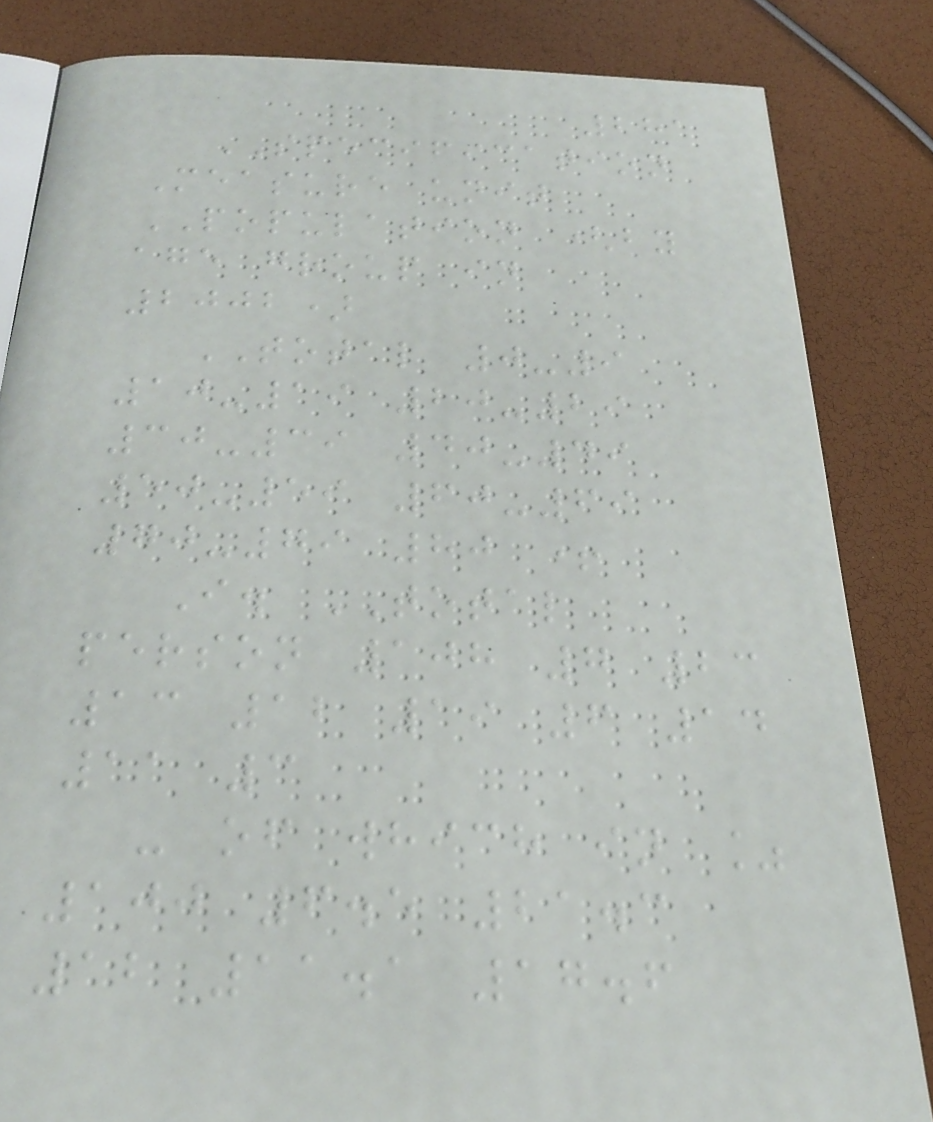281
SPECIFICATION
Measure unit
POPULATION (by
age group in
2002)
TOTAL 0-9
10-19 20-29
30-39 40-49
50-59 60-69
70-79 80 +
I. TOTAL
person 108 7 23
13 12 19 6 14
11 3
- of which in %
100 6.5 21.3
12 11.1 17.6
